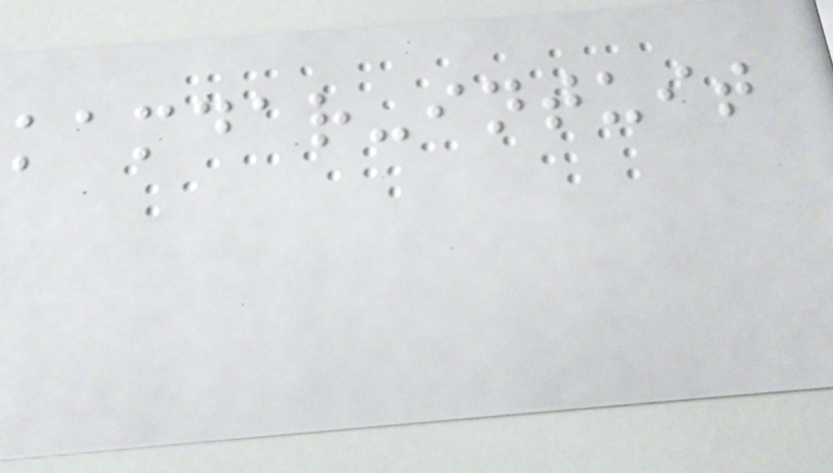kamdar-intuit
